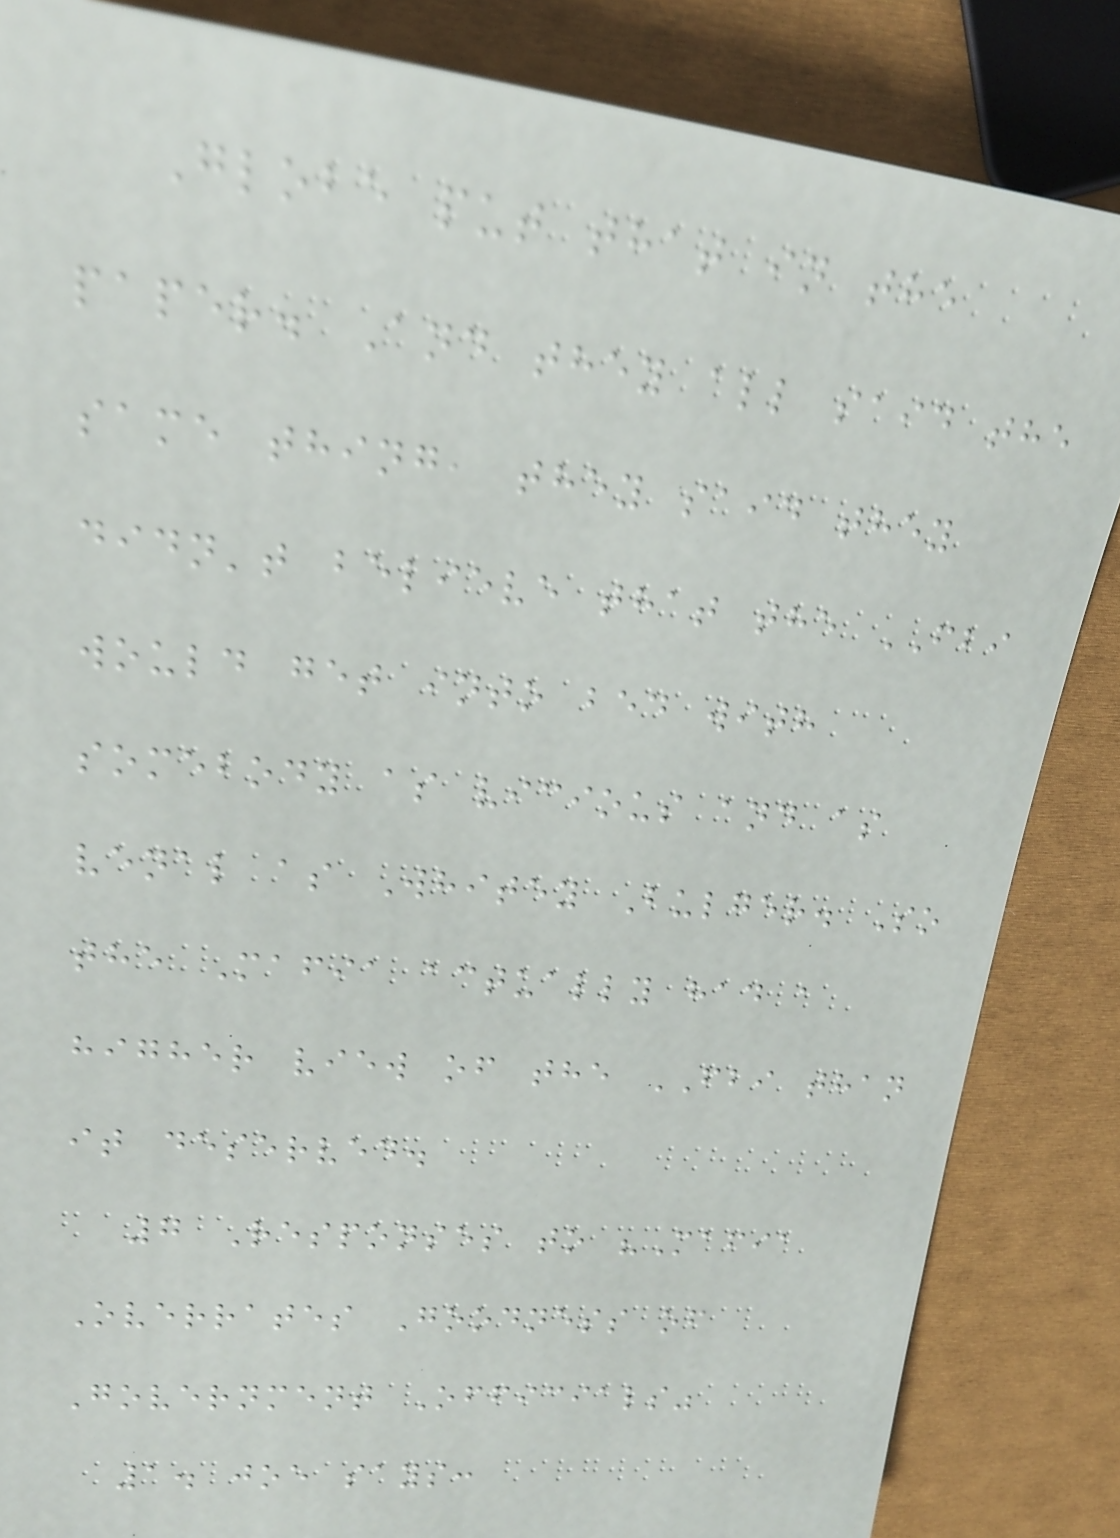Globe put that in the
paper. And they all said the
same thing, they said they
didn't believe that the FBI
would get into bed with
somebody as vicious and as
venal as Whitey Bulger. So
the Mafia actually had a
higher view of the FBI than
it deserved.
7 Responses to "Mafia
Overrates Goodness of
Government Officials"
1. joe says:
